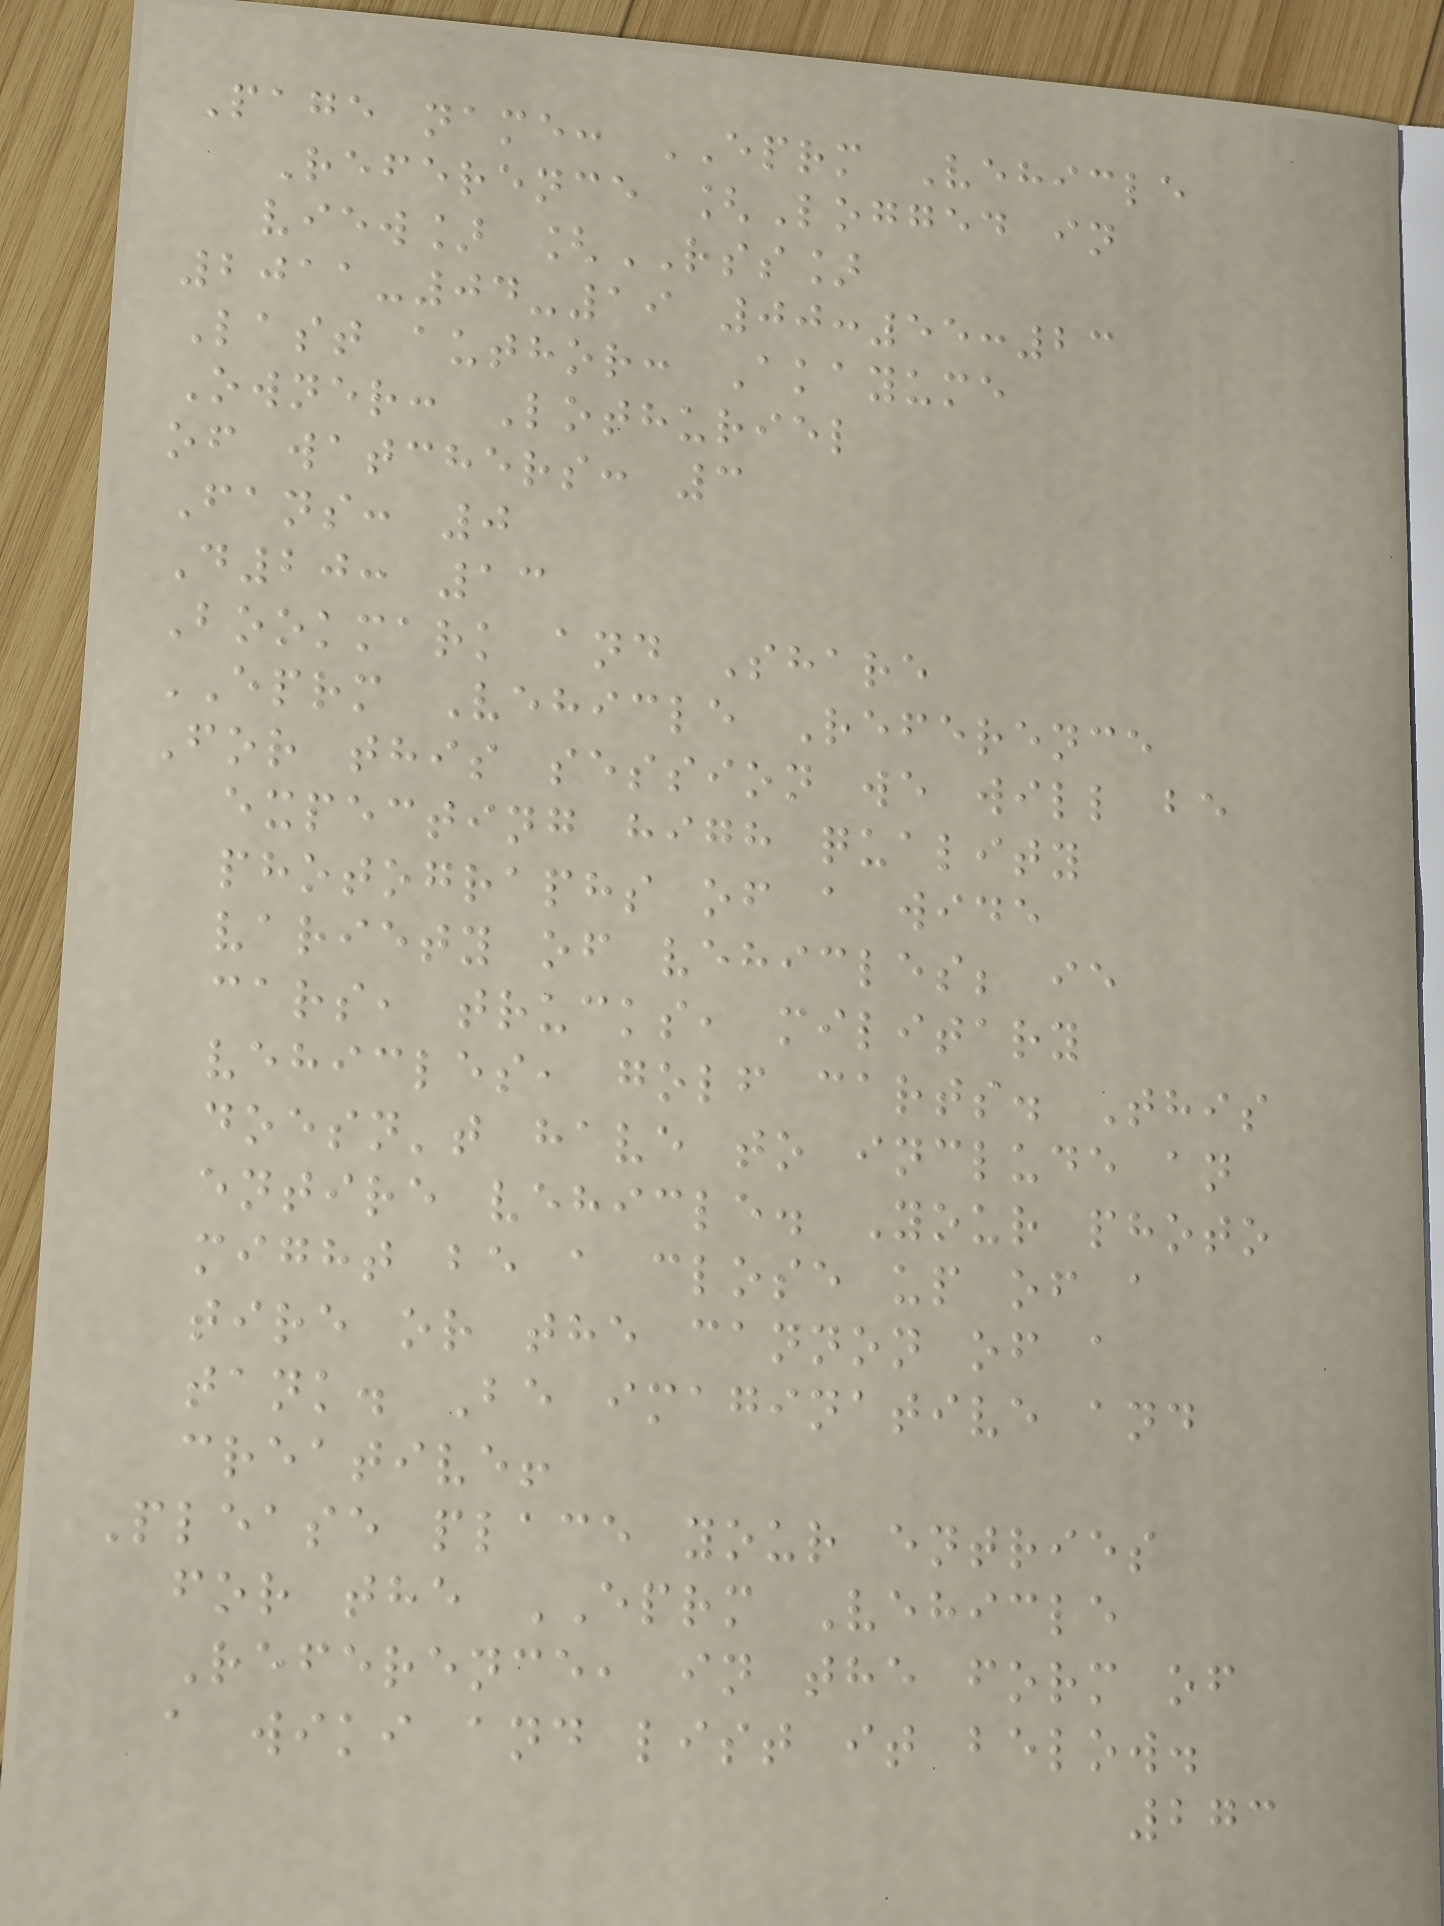Page name: EPRM Vehicle
Reference [Logged in
view] [RSS]
2011-04-19 00:55:23
Last author: Akayume
Owner: Lothuriel
of watchers: 3
Fans: 0
D20: 13
Bookmark and Share
EPRM Vehicle Reference
For this session we will be
expecting high quality
photographs of a wide
variety of vehicles; ie
cars, trucks, military
vehicles, golf carts. This
doesn't have to include an
entire vehicle. Your photo
might be a close up of a
tire or the cannon of a
tank. Be imaginative and
creative!
Please place your entries
for the EPRM Vehicle
Reference, in the form of
a wiki and list it below.
273
